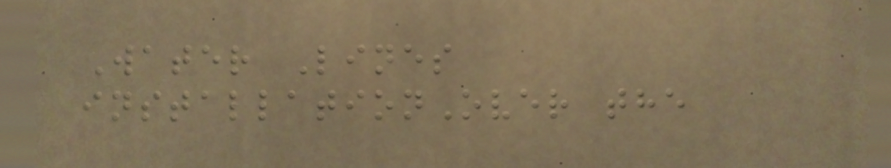Water Lines
installationOver the
